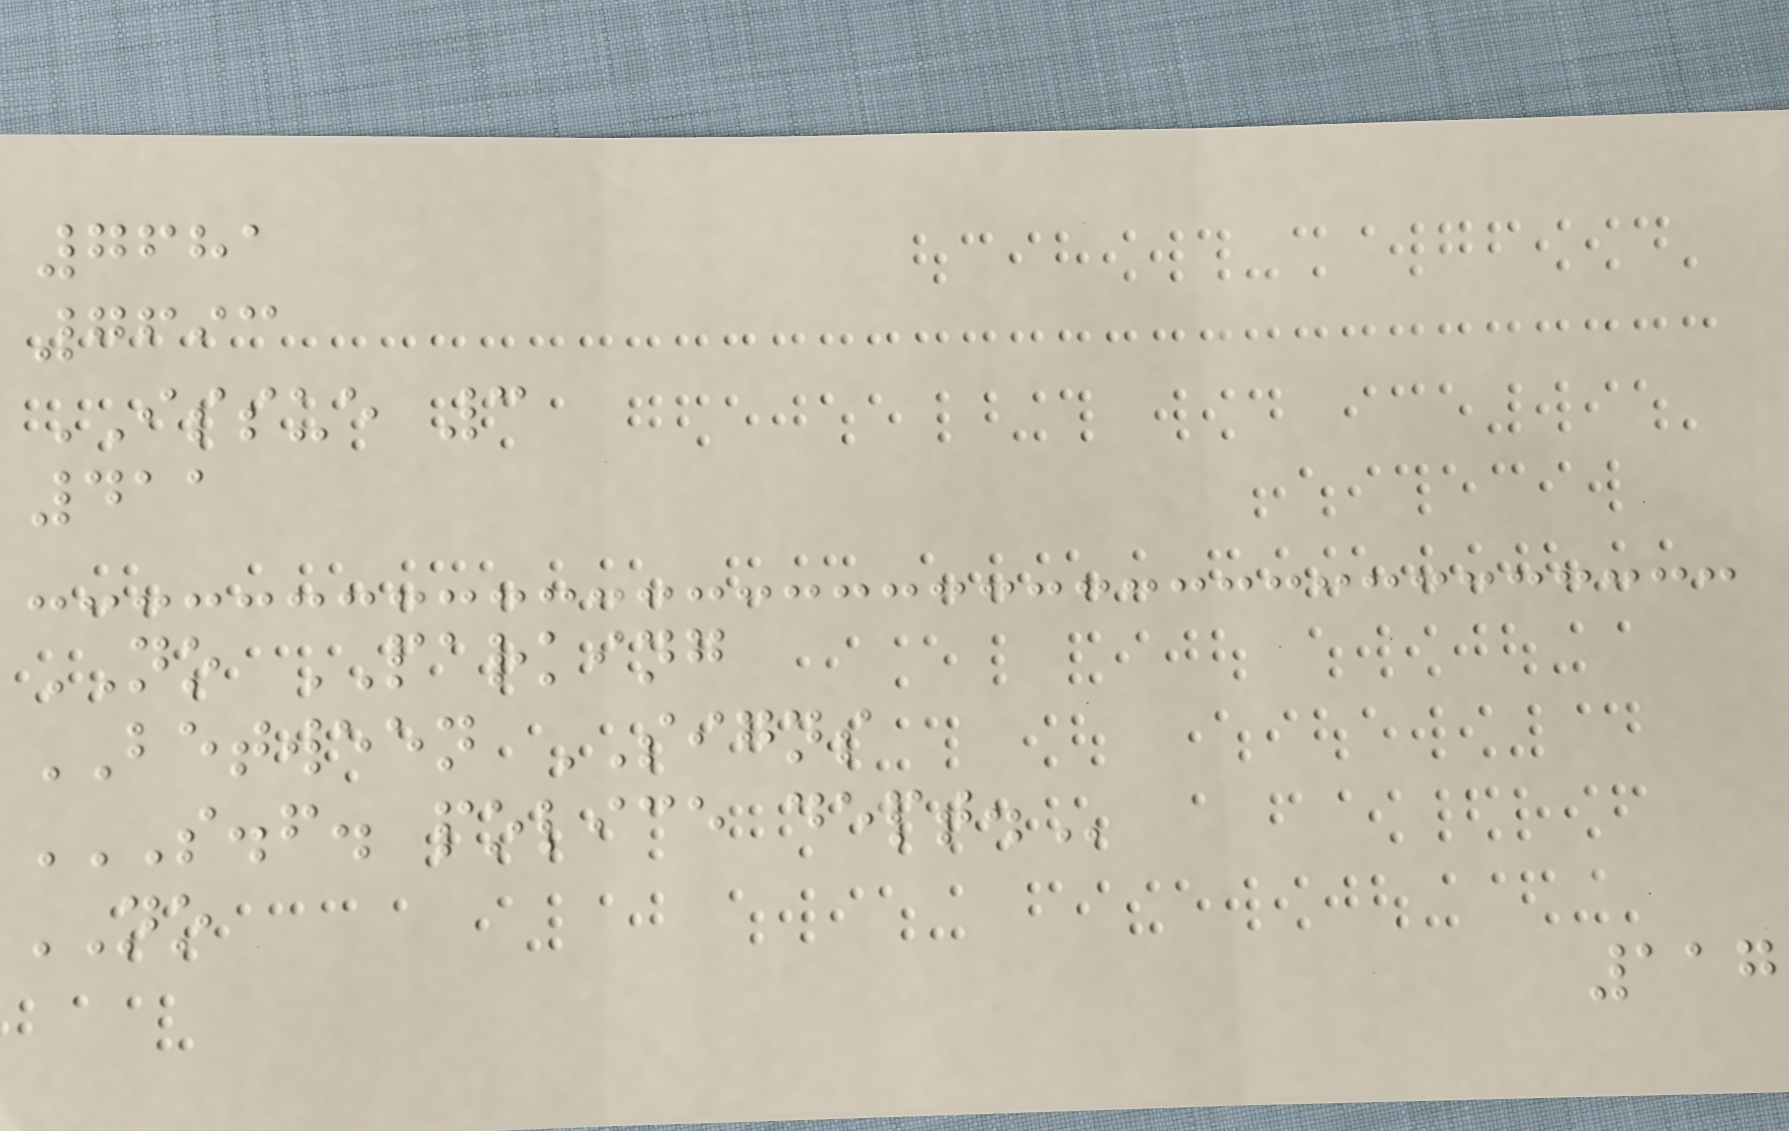7681
7693
ISSUE 3
411
NO PARKING
BETWEEN SIGNS
S.F. POLICE DEPT.
NO
117
